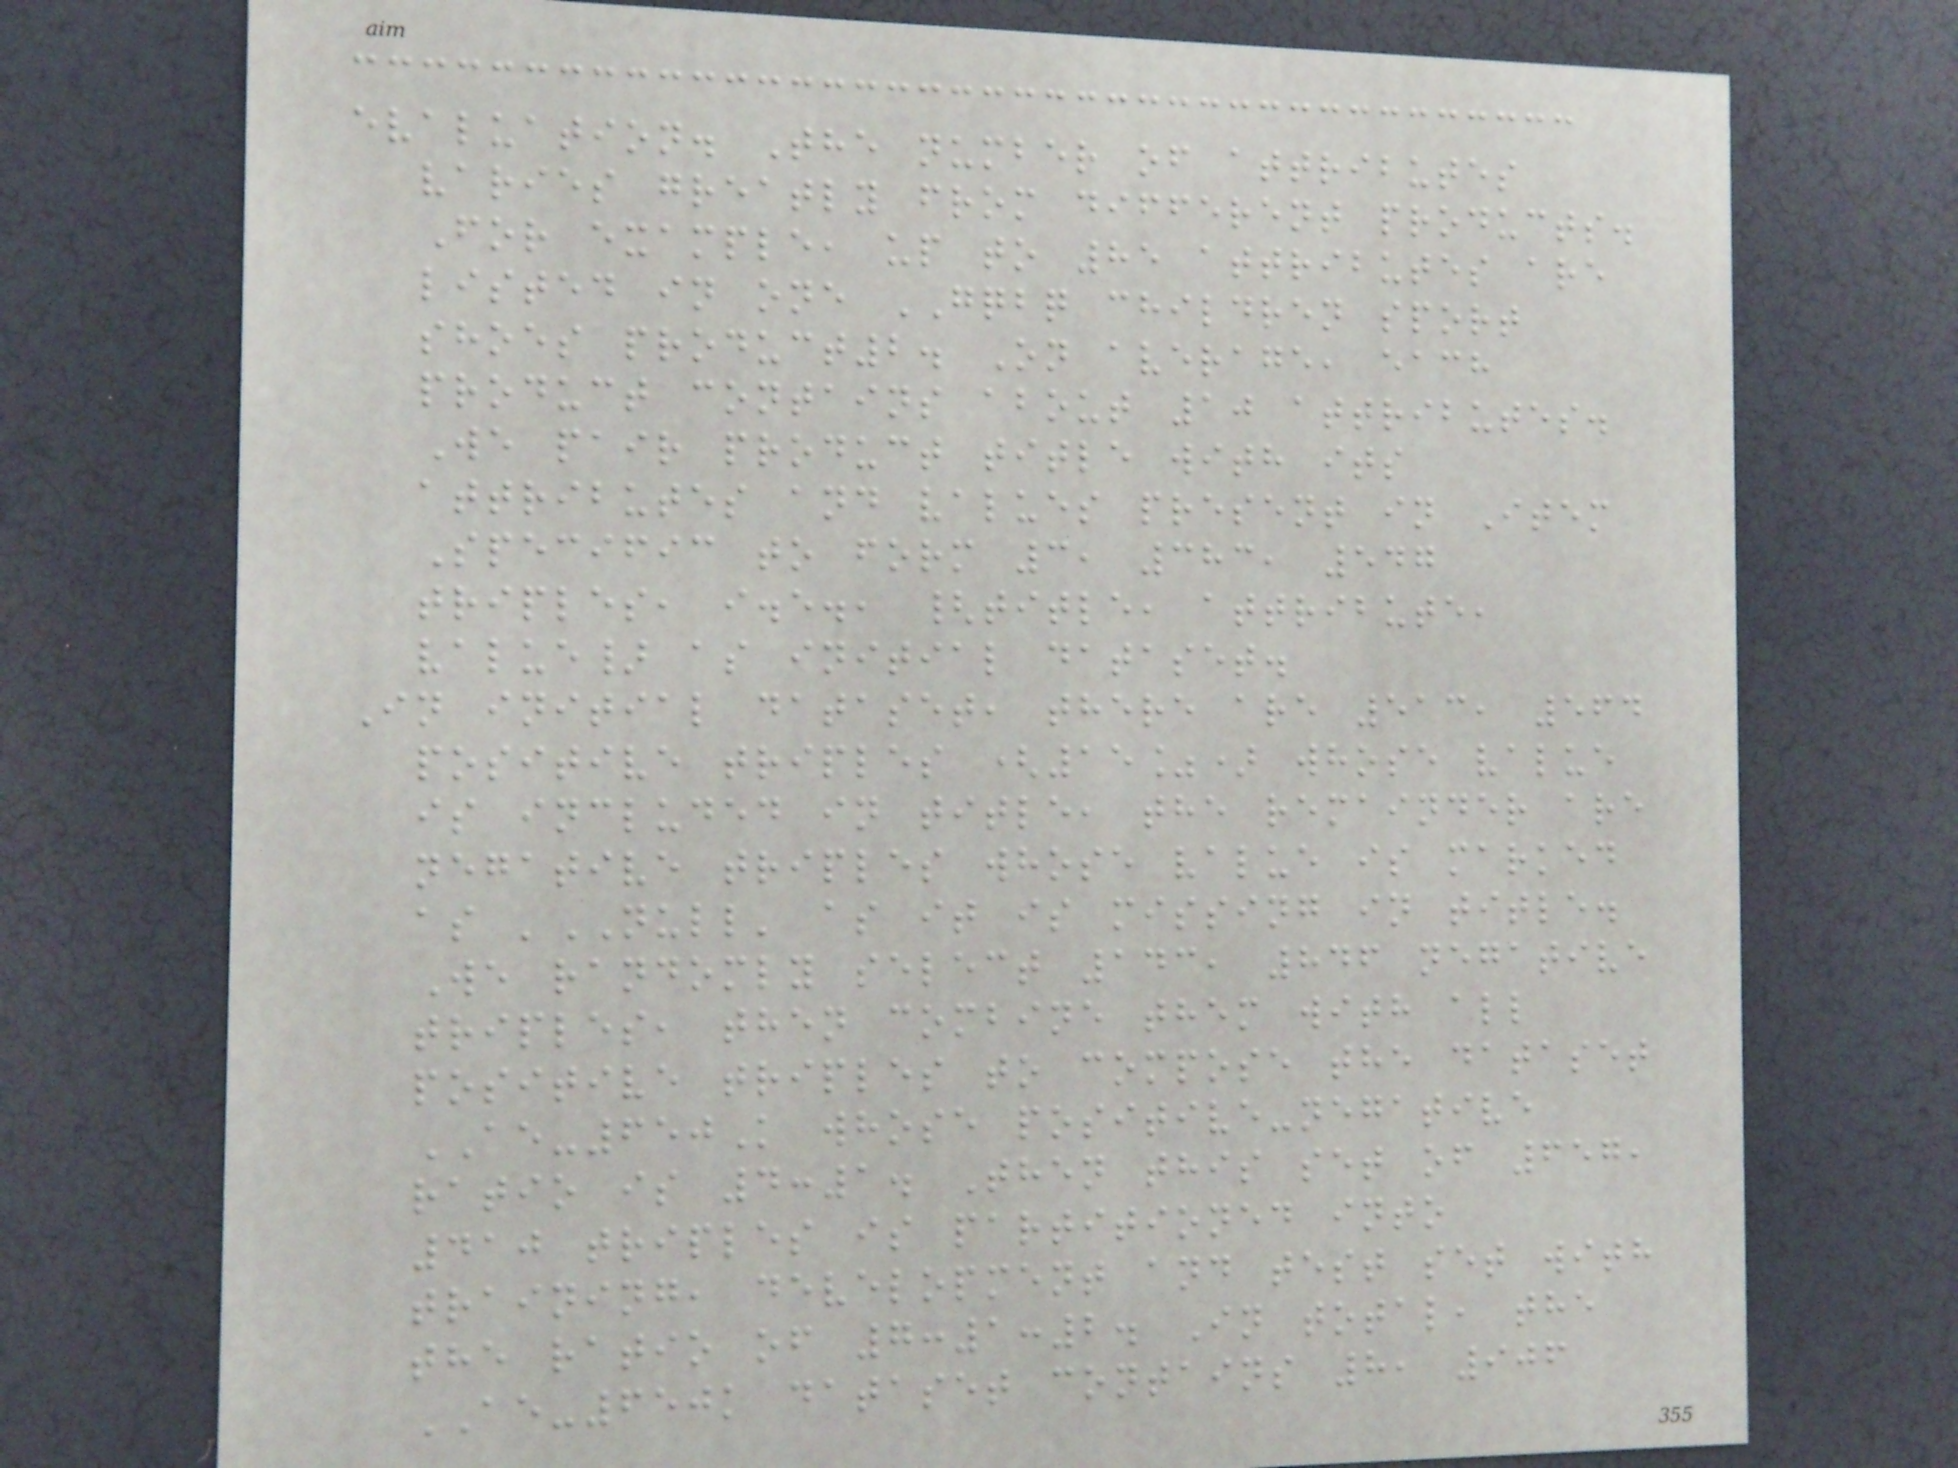evaluation. The number of attributes
varies greatly from different products.
For example, up to 85 attributes are
listed in one GQBQ children sport
shoes product2. On average, each
product contains about 10 attributes.
We pair product title with its
attributes and values present in Item
Specific to form 3, 383, 547
triples, i.e., {title, attribute,
value} as initial dataset.
In initial dataset, there are 513, 564
positive triples (15%) whose value
is included in title, the remainder are
negative triples whose value is marked
as 'NULL' as it is missing in title.
We randomly select 143, 846 negative
triples, then combine them with all
positive triples to compose the dataset
AE-650K whose positive-negative
ratio is 4:1. Then this set of 657,
410 triples is partitioned into
training, development and test set with
the ratio of 7:1:2. In total, the
AE-650k dataset contains 8, 906
